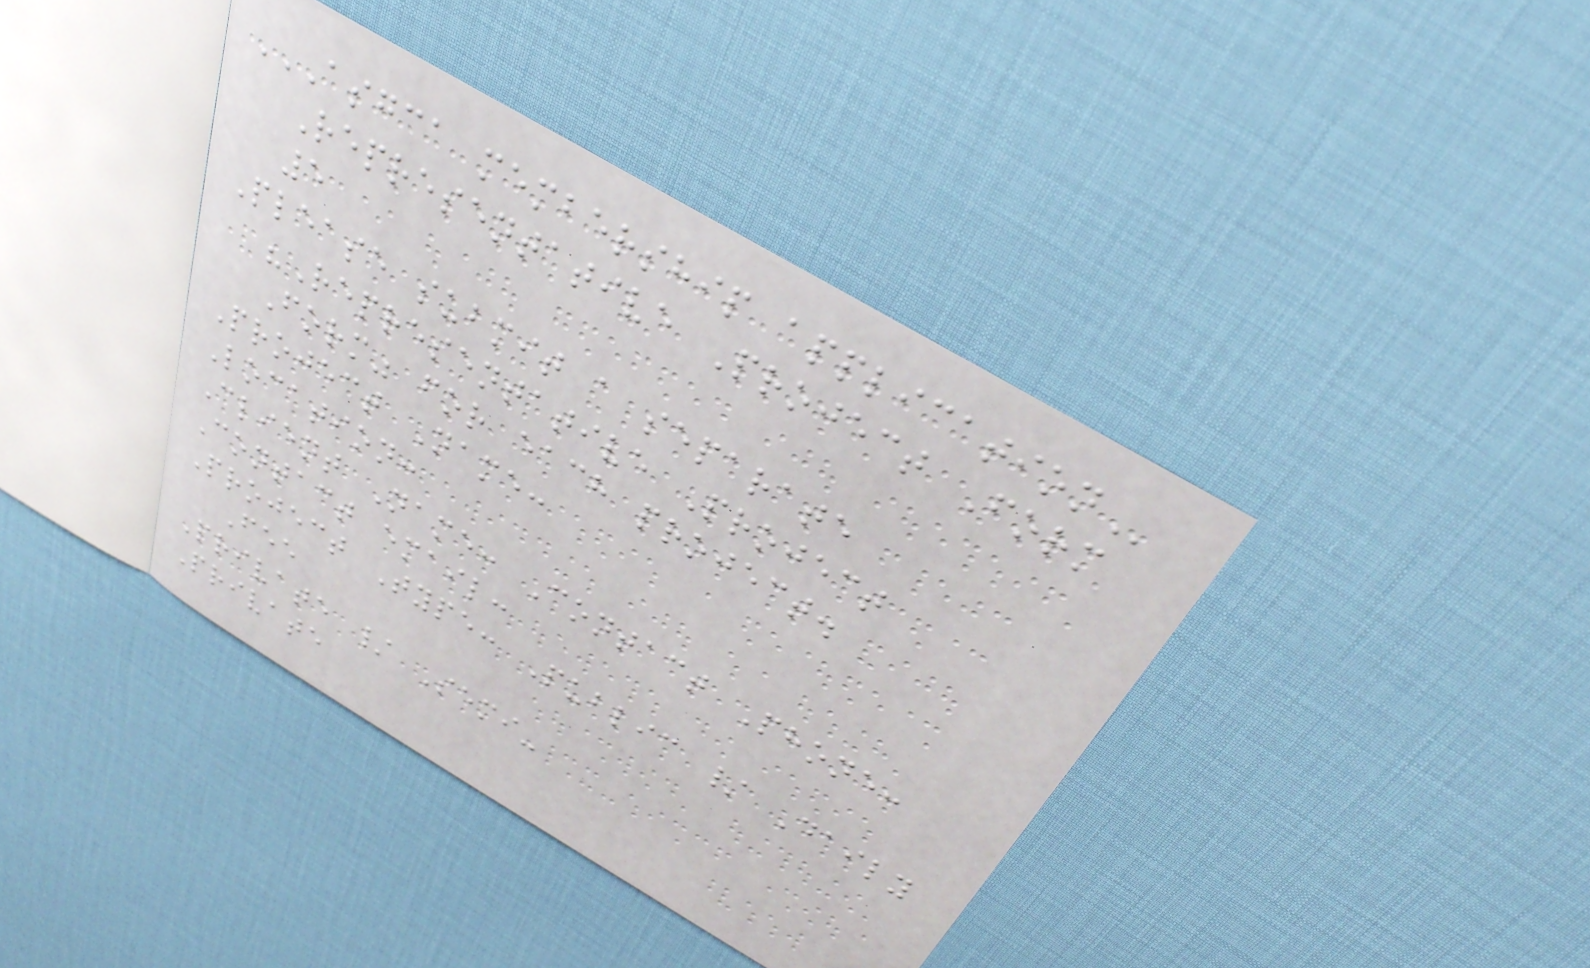ASGCA MEMBERSHIP APPLICATION
Representative Project Form
5
Please submit a separate
"Representative Project
Form" for each project.
Project Name:
Location:
Client Name: Contact Phone:
Contact email:
Project Type: Public / Daily
Fee
Private / Semi-
Private
